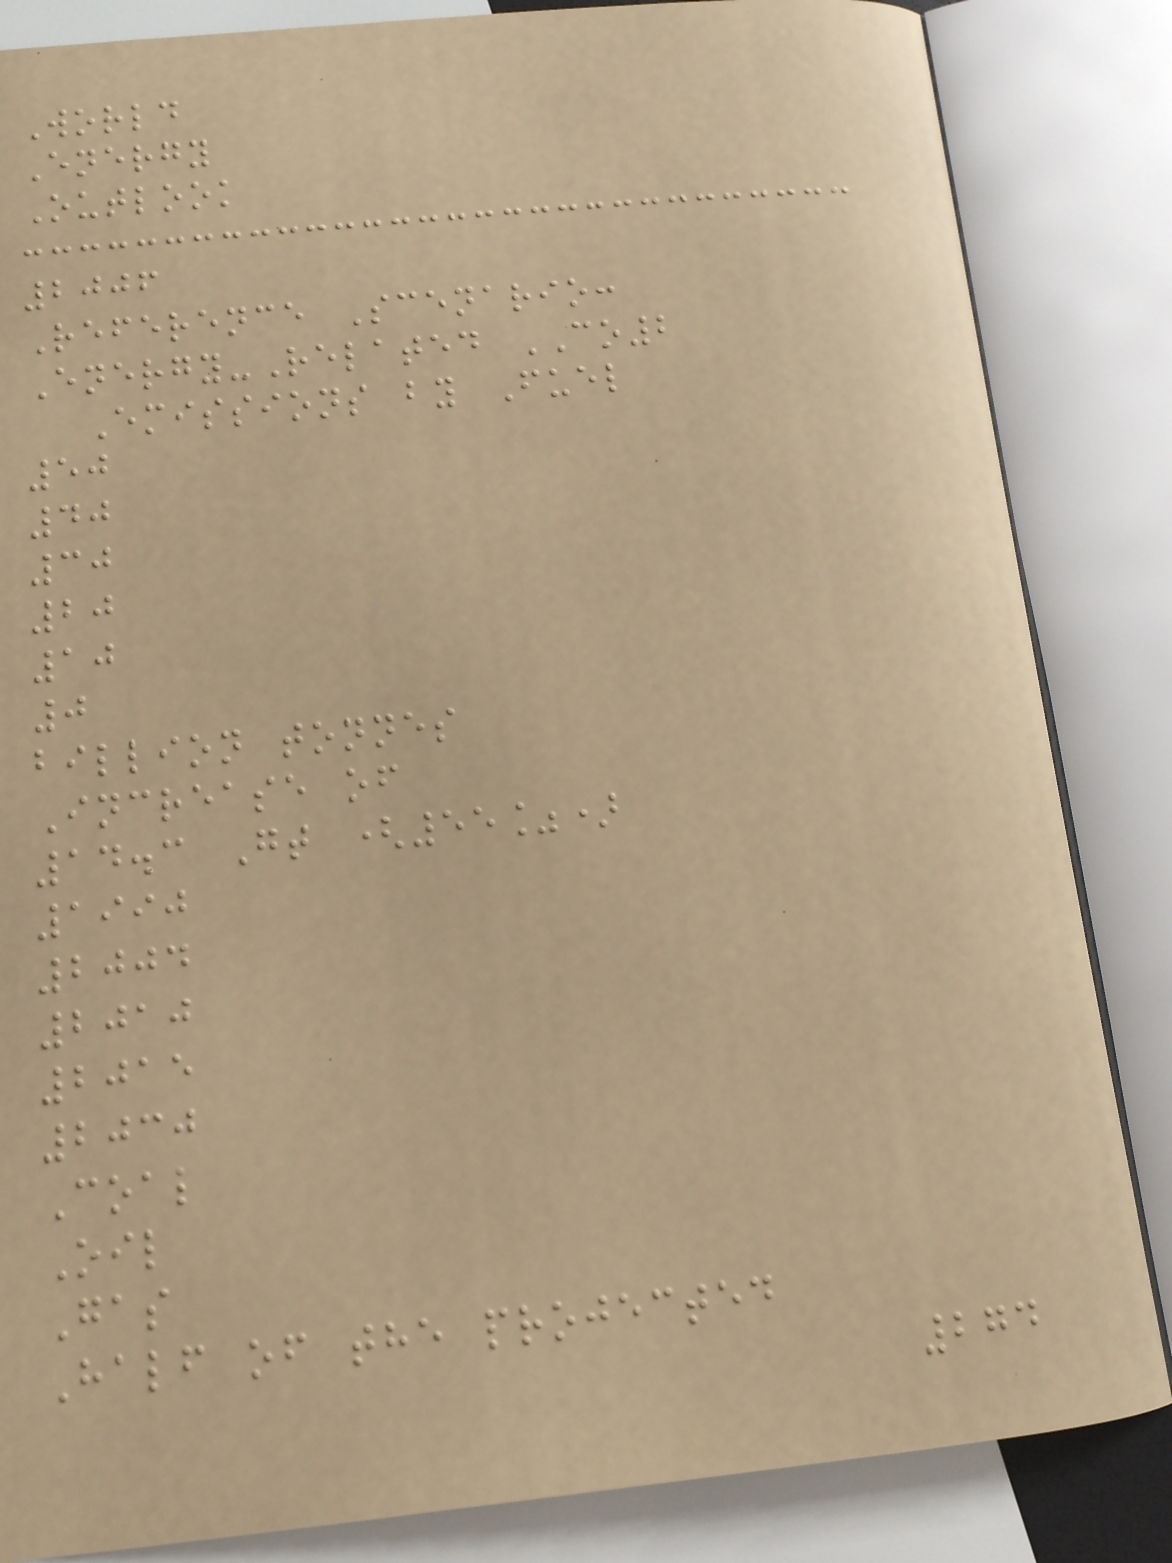World
Energy
Outlook
2006
Reference Scenario:
Energy-Related CO2
Emissions by Fuel
50
40
30
20
10
0
billion tonnes
Increase of
14.3 Gt (55%)
1990
2004
2010
2015
2030
Coal
Oil
Gas
Half of the projected
274
